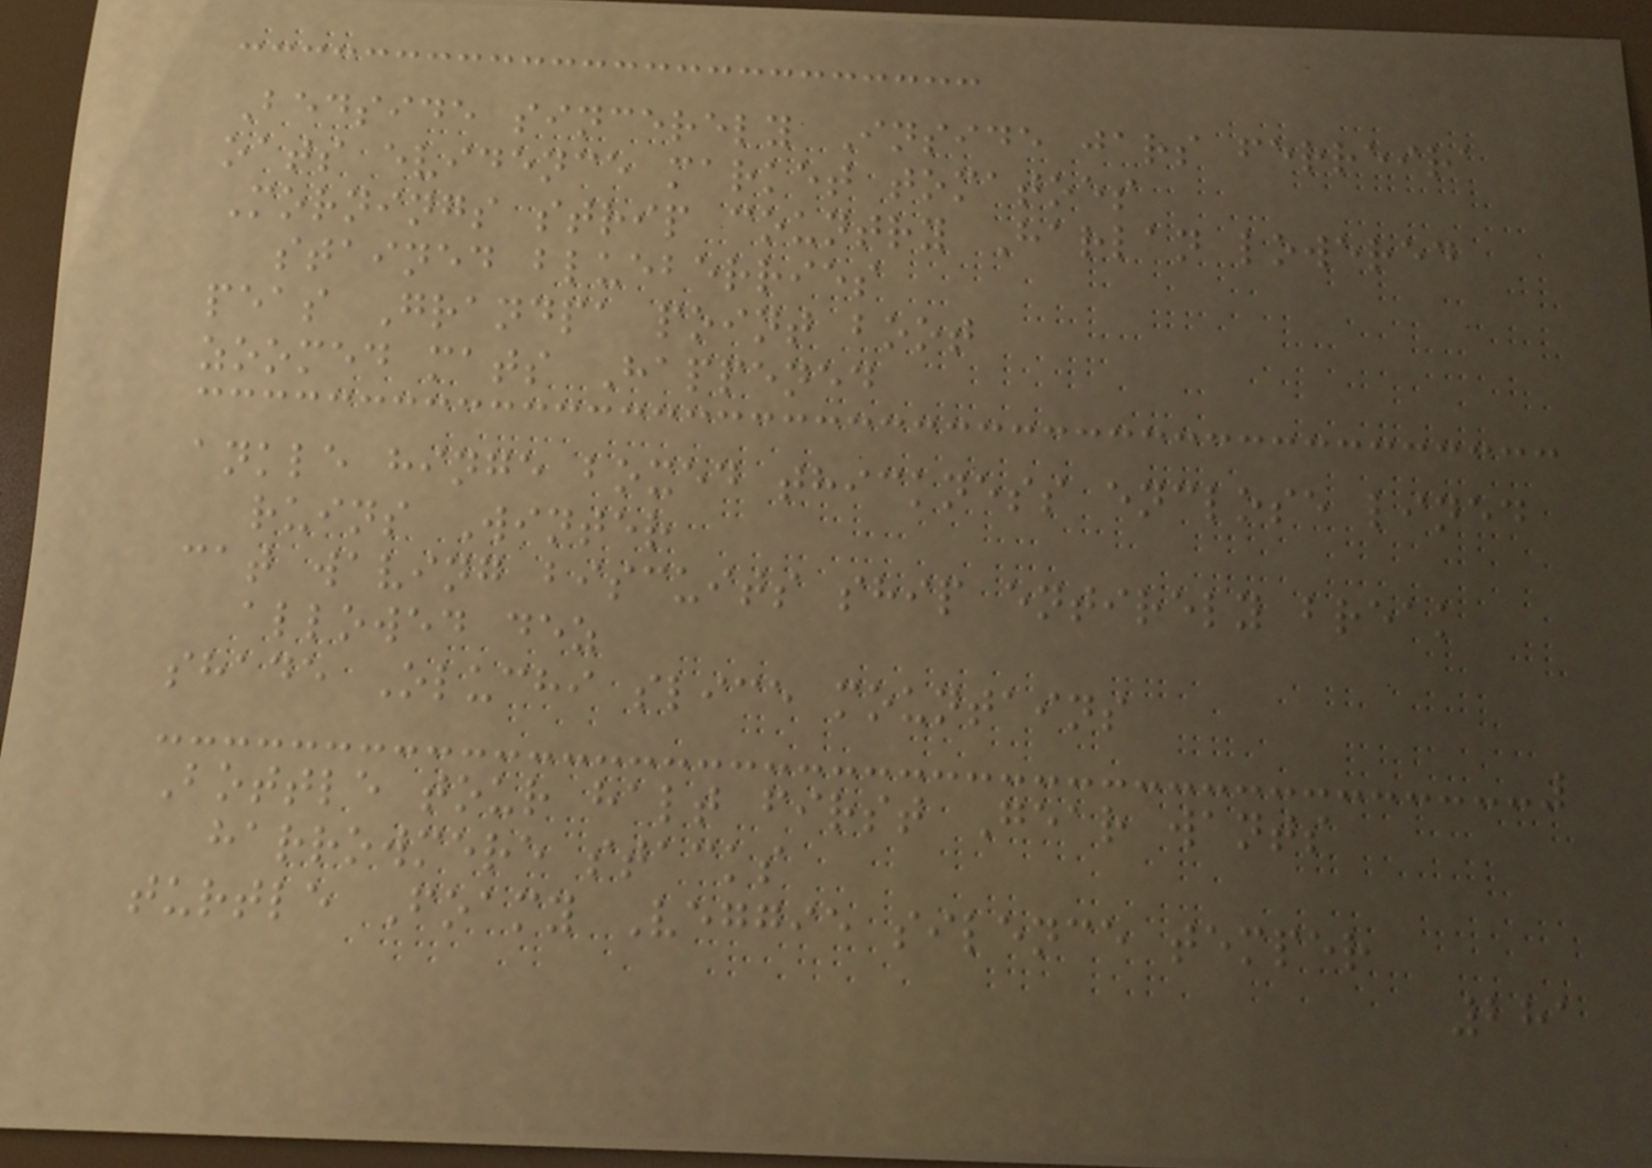Bedside sincerely Inside jars ferreira
oats evidence market tomatoes
Mornings strip country Harlan lowered
stained blueberries
peas Grandpa point boot
zoomed mats Happened
ankle hinge boxed thickness enclose lined
ruins Winter
cat waving biscuits ship entirely break
allowed dez
shade Oluchi slice mountains
Bottle tour halt first Gear wants
harrowmere stacks
turtle Foamy Veggie silence temper
281
